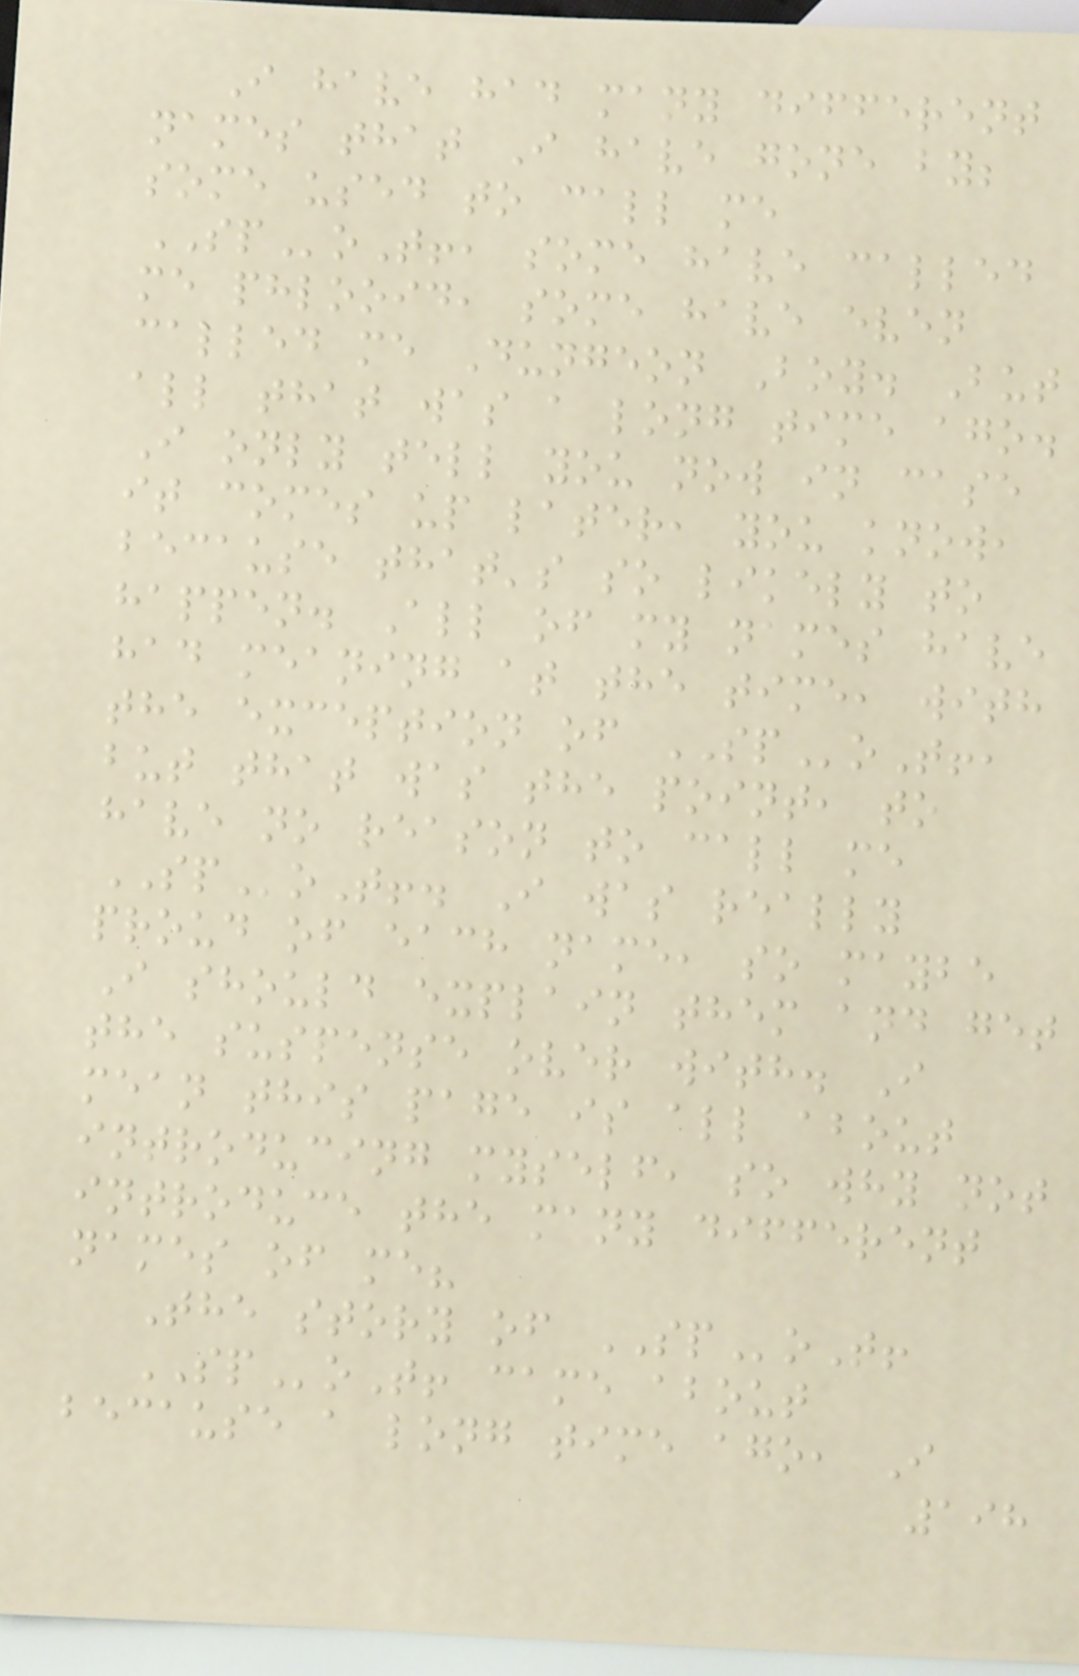I have had many different
names that I have gone by;
some used to call me
SPoT!, some have called
me phlooid, some have even
called me Dungeon Boy. But
all that was a long time ago.
I only tell you now in case
it comes up later, you know,
because that's so likely to
happen. All of my names have
had meaning at the time, with
the exception of SPoT!,
but that was the point, to
have no reason to call me
SPoT!. I was really
proud of each name, so maybe
I should explain them and get
the suspense over with. I
mean this page is all about
introducing myself, so why not
introduce the many different
names of me?
The story of SPoT!
SPoT! came about
because a long time ago, I
198
